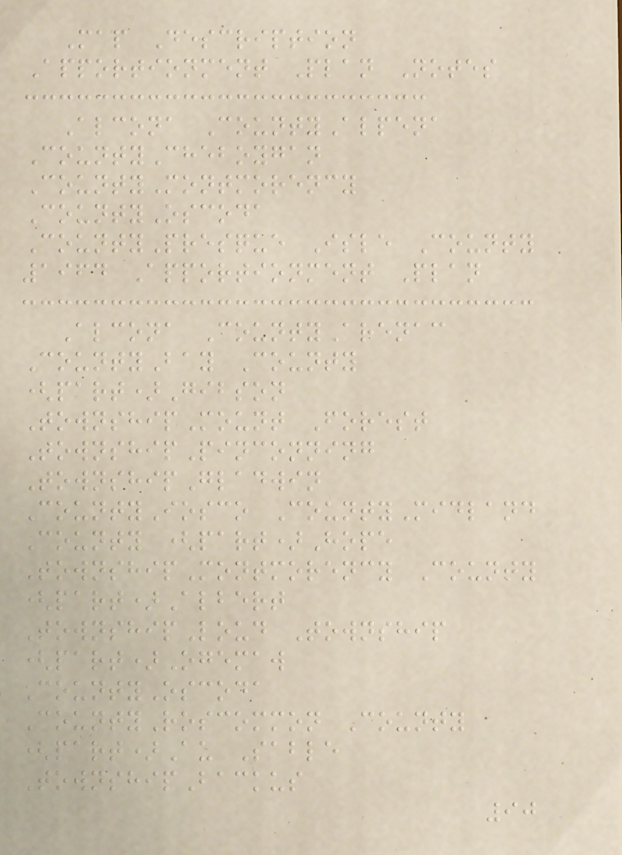Map Description
Apportionment Plan Notes
Alcona CountyAlpena
CountyCheboygan
CountyMontmorency
CountyOscoda
CountyPresque Isle County
1964 Apportionment Plan
Alcona CountyArenac
CountyBay County
(part)Gibson
TownshipMount Forest
TownshipPinconning
TownshipGladwin
CountyIosco CountyMidland
County (part)Hope
TownshipMontmorency County
(part)Albert
TownshipLoud Township
(part)Ogemaw
CountyOscoda
CountyRoscommon County
(part)Au Sable
TownshipBackus
90
